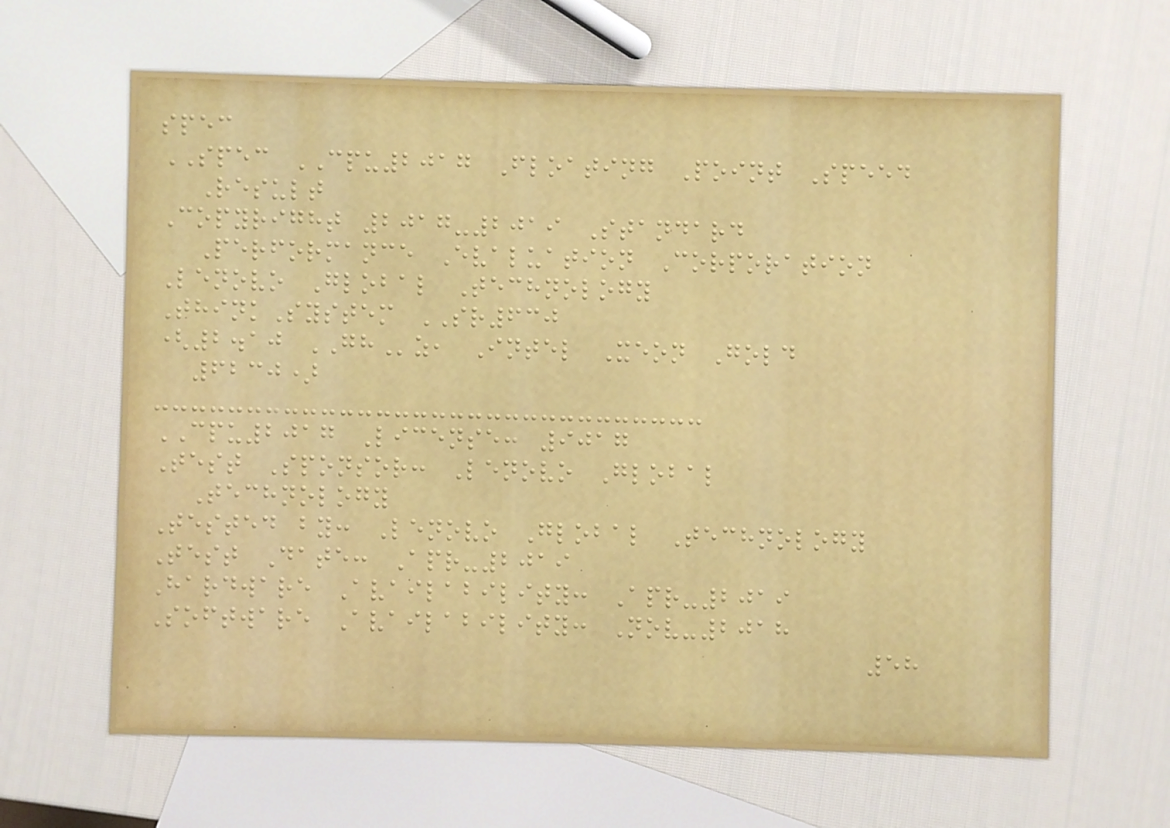spec
SPEC CPU2017 Floating Point Speed
Result
Copyright 2017-2019 Standard
Performance Evaluation Corporation
Lenovo Global Technology
ThinkSystem SR630
(2.10 GHz, Intel Xeon Gold
6230)
CPU2017 License: 9017
Test Sponsor: Lenovo Global
Technology
Tested by: Lenovo Global Technology
Test Date: Apr-2019
Hardware Availability: Apr-2019
Software Availability: Nov-2018
58
